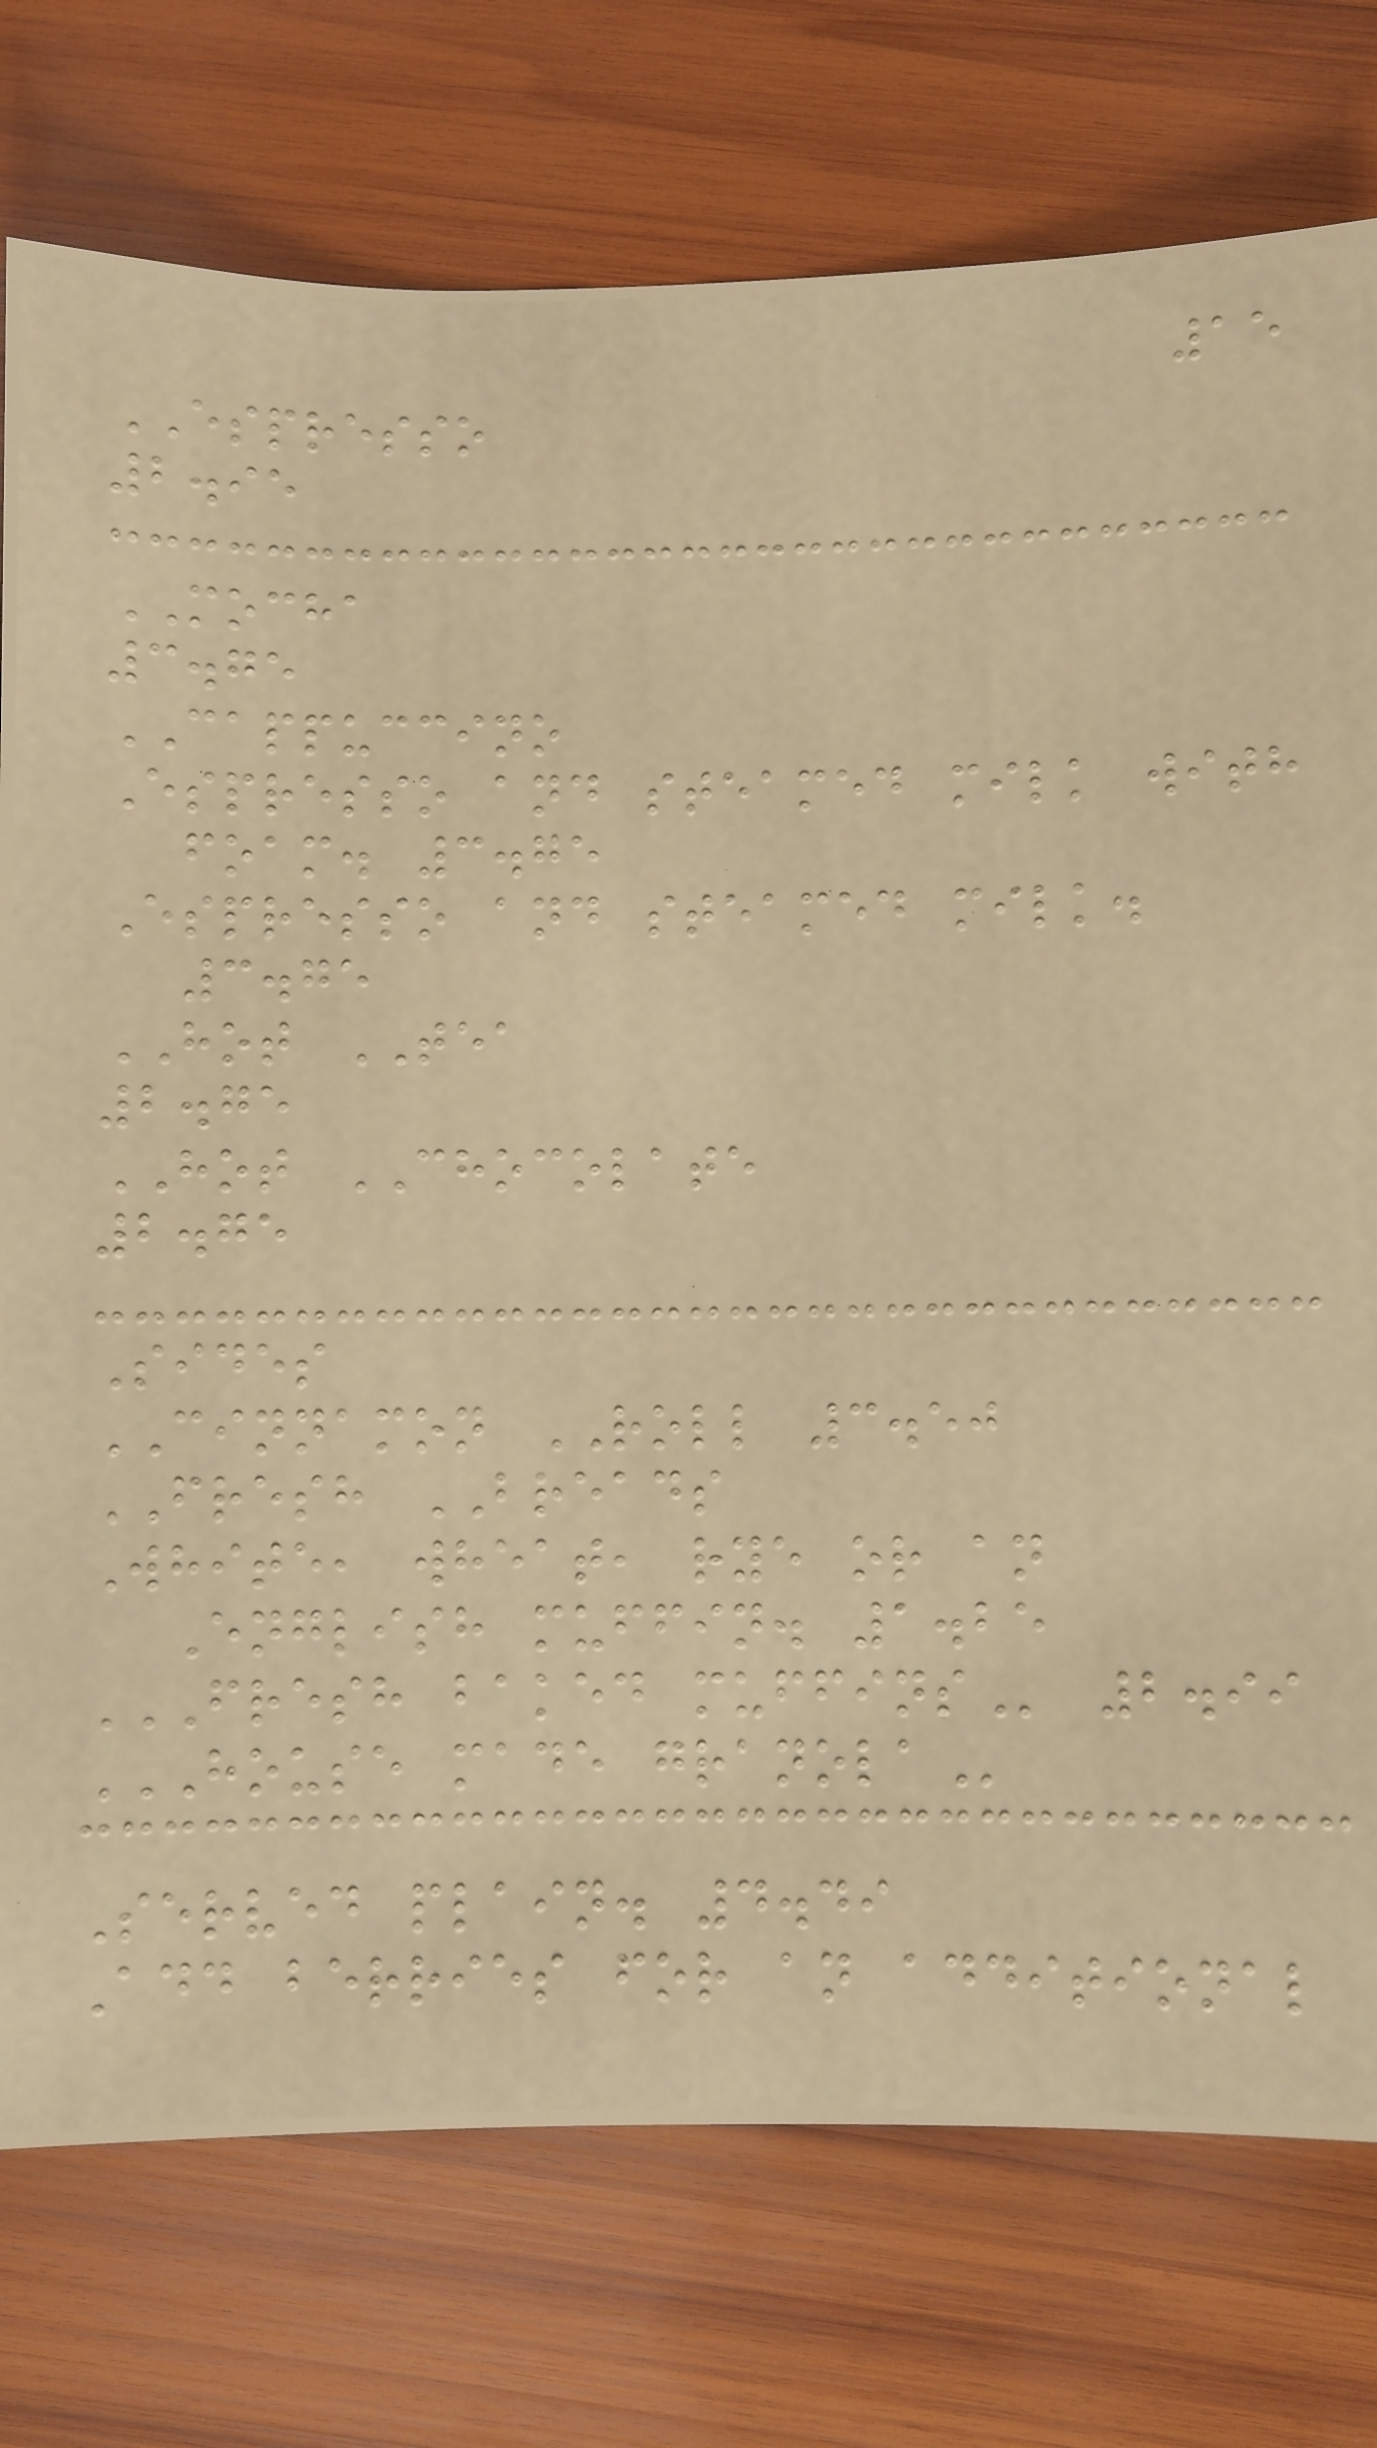15
ESPRESSO
2.95
MOCHA
3.75
CAPPUCCINO
Espresso and steamed milk with
foam. 3.75
Espresso and steamed milk.
3.75
HOT TEA
2.75
HOT CHOCOLATE
2.75
Sides
CINNAMON ROLL 3.50
FRESH BREADS
White, wheat, rye or an
English muffin. 1.25
FRESH BAKED MUFFINS 2.99
HOUSE MADE GRANOLA
Served plain. 4.49
Add berries for an additional
